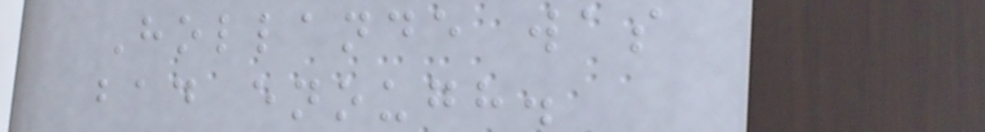Hollande was
bad enough.
